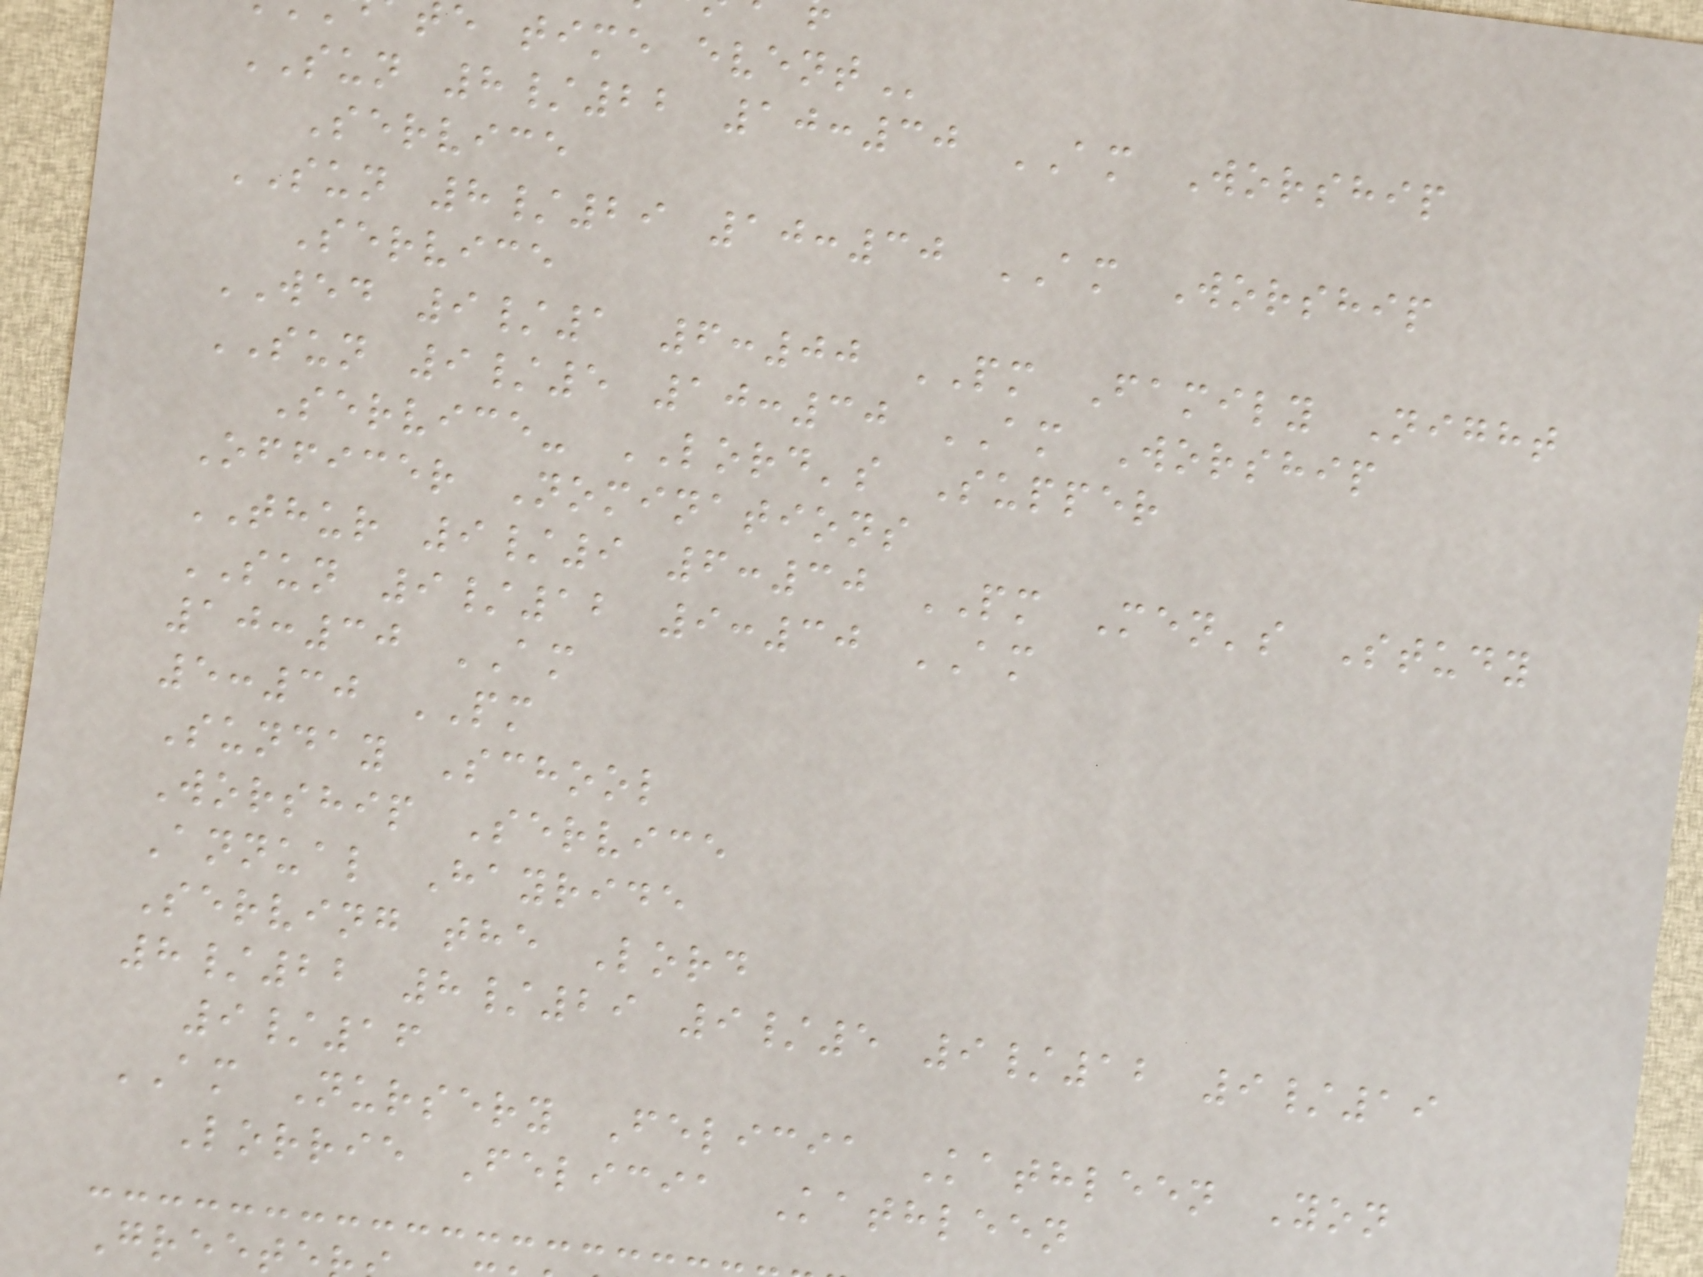e time
SUN 8/22 10:30 AM Worship
Service
SUN 8/29 10:30 AM Worship
Service
WED 9/1 6:00 PM Family Night
SUN 9/5 10:30 AM Worship
Service- LORD's Supper
Officer Nominations
THUR 9/9 6:30 PM Men's Study
SUN 9/12 9:30 AM
10:30 AM
5:30 PM
Sunday School
Worship Service
Annual Hayride
Serving the Lord
8/22 8/29 9/5 9/12 9/19
9/16
AM Nursery Felicia Kathleen Yon
Lorrie Felicia Kathleen
